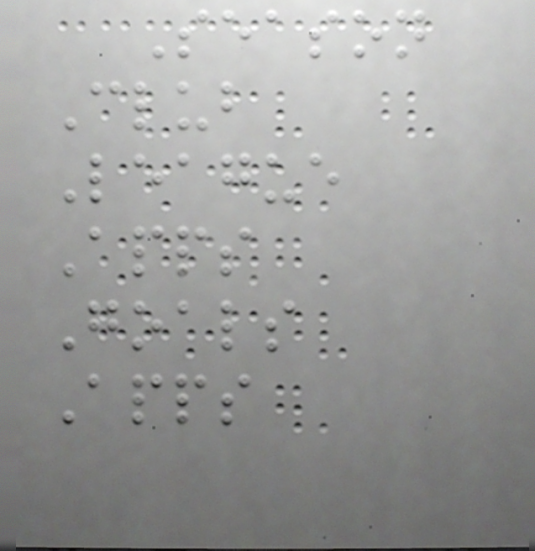Season
Club
League
Apps
Goals
Apps
